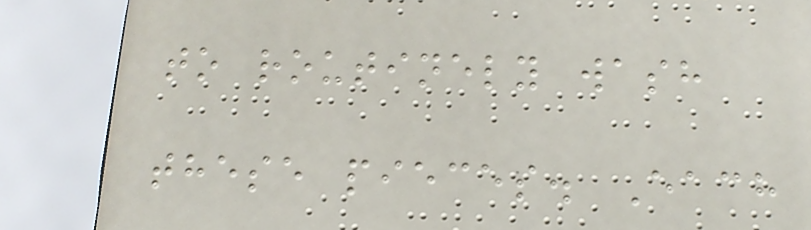to routinely wash
these pieces. Each
